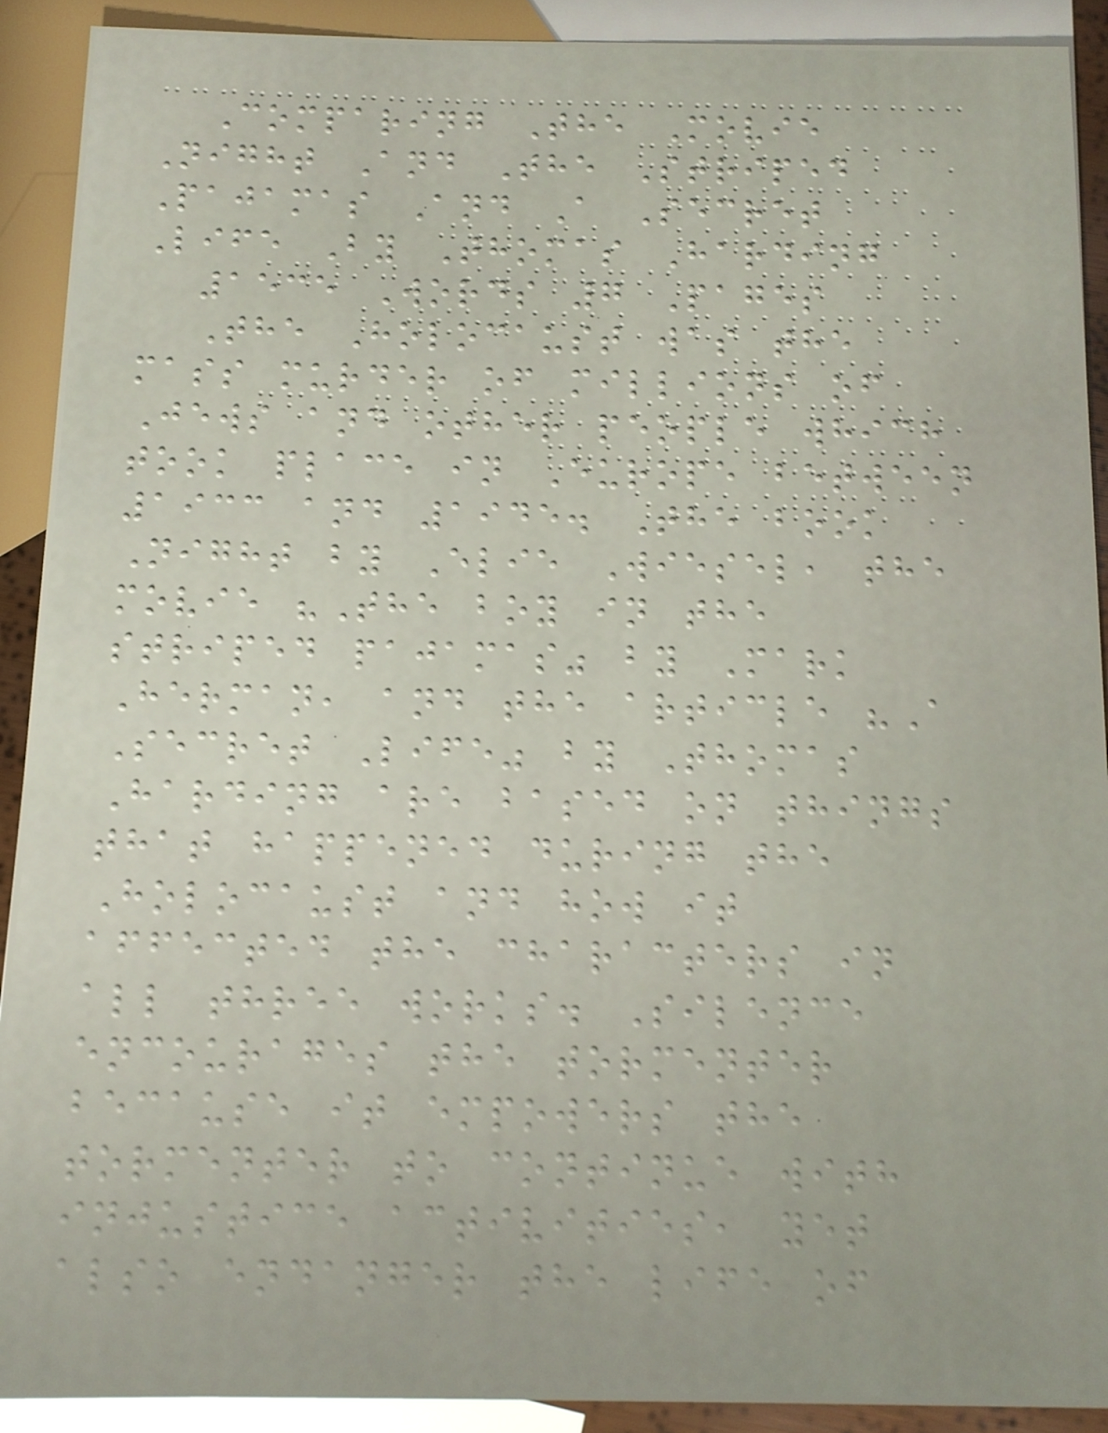Comparing The Movie
Night And The Striped
Pajamas And A Secret
Life By Thomas Harding
1535 Words 7 Pages
The Holocaust was the
mass murder of millions of
Jews and other people which
took place in Europe between
1933 and 1945. The book
Night by Elie Wiesel, the
movie "The boy in the
striped pajamas" by Mark
Herman, and the article "A
Secret Life" by Thomas
Harding are based on things
that happened during the
Holocaust and how it
affected the characters in
all three works. Silence
encourages the tormenter
because it empowers the
tormenter to continue with
injustice activities, yet
also endanger the life of
